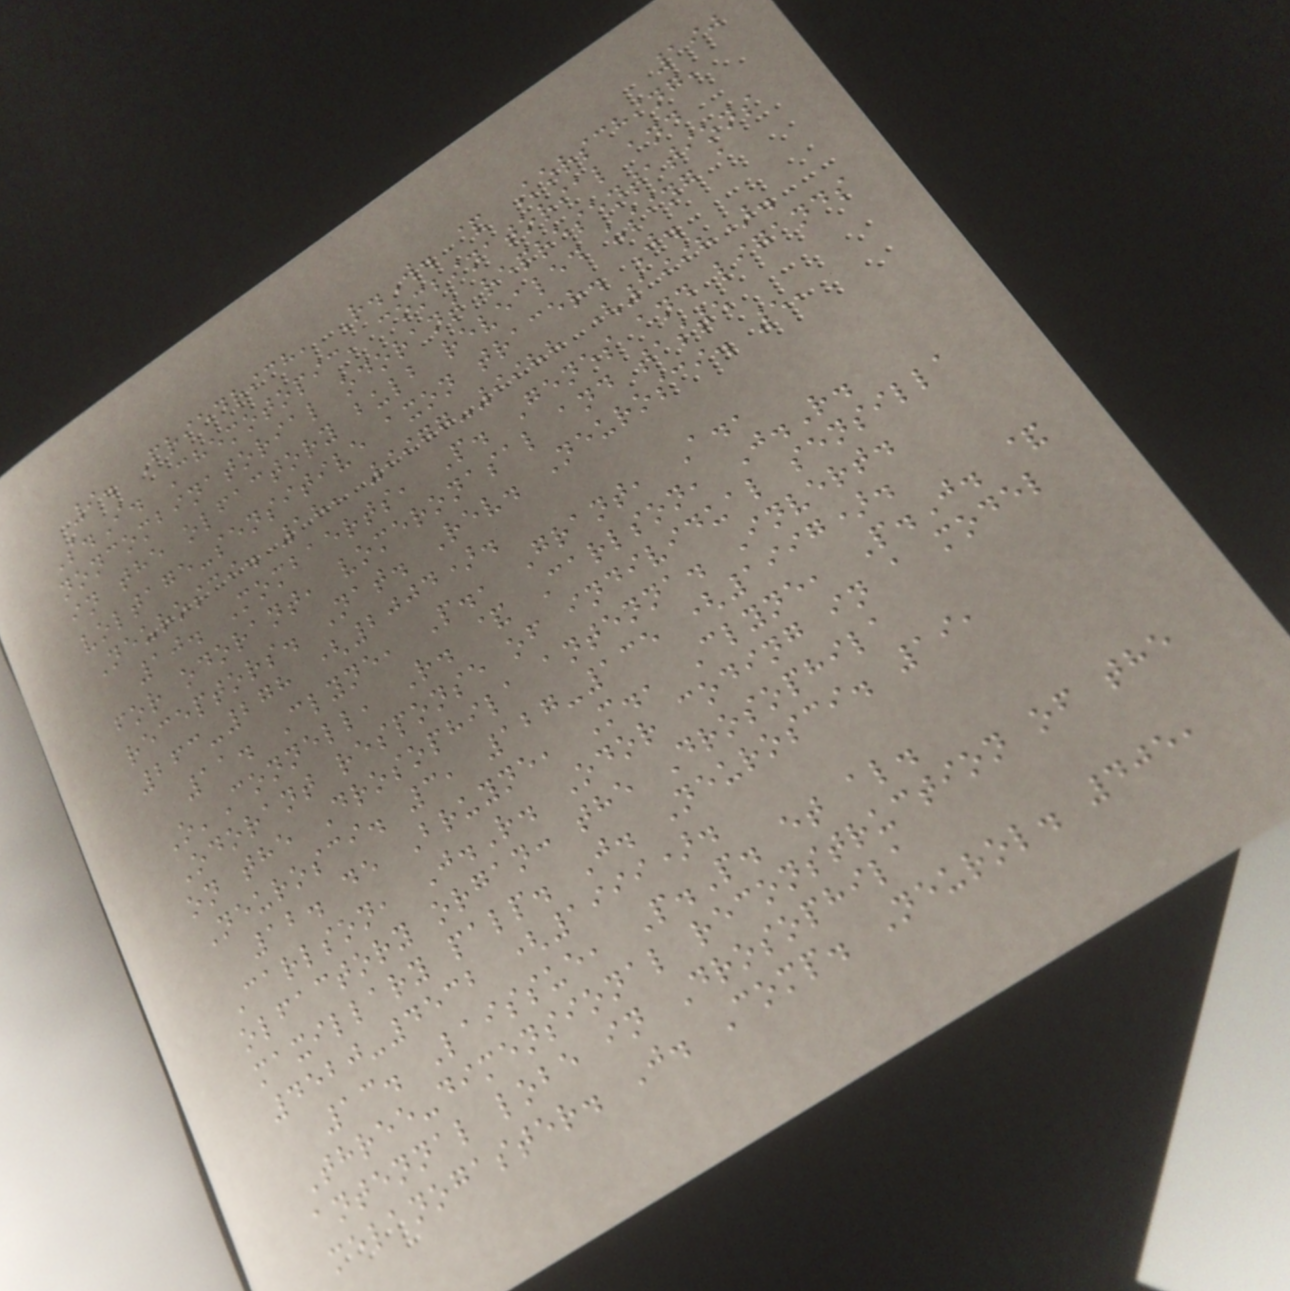190
9. Friedrich, R.W. & Korsching,
S.I. Chemotopic, combinatorial and
noncombinatorial odorant representations
in the olfactory bulb revealed using a
voltage-sensitive axon tracer. J.
Neurosci. 18, 9977-9988 (1998).
10. Mombaerts, P. Genes and ligands
for odorant, vomeronasal and taste
receptors. Nat. Rev. Neurosci. 5,
263-278 (2004).
11. Clyne, P., Grant, A.,
O'Connell, R. & Carlson, J.R.
Odorant response of individual sensilla
on the Drosophila antenna. Invert.
Neurosci. 3, 127-135 (1997).
12. de Bruyne, M., Clyne, P.J. &
Carlson, J.R. Odor coding in a model
olfactory organ: the Drosophila
maxillary palp. J. Neurosci. 19,
4520-4532 (1999).
13. Laissue, P.P. et al.
Three-dimensional reconstruction of the
antennal lobe in Drosophila
melanogaster. J. Comp. Neurol. 405,
